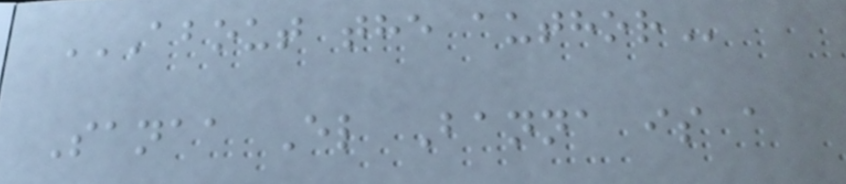ABOUT THE AUTHOR
Sanaa El Banna is a
